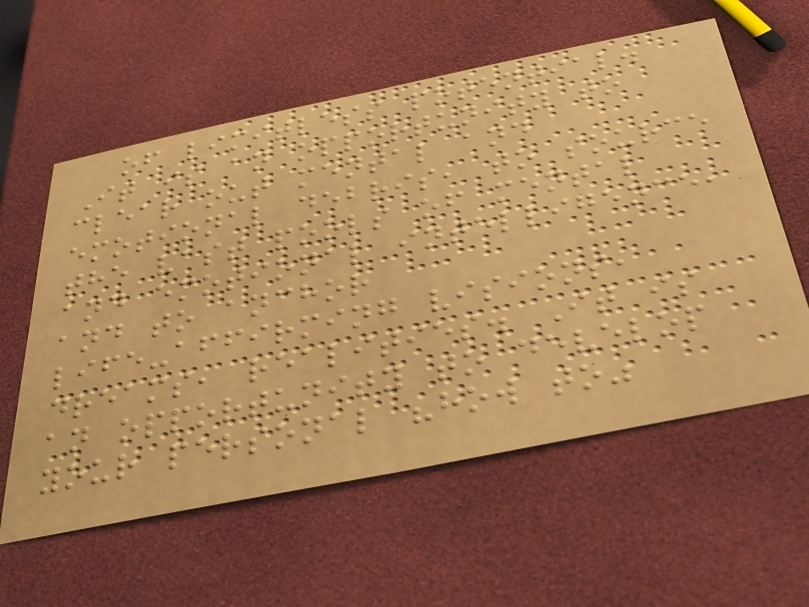of limitless potential.
It is an opportunity to
clear out mental and
emotional debris, to source
the vast pools of mental
and emotional intelligence,
and to anchor
life-affirming visions,
dreams, realities. It is
an opportunity to develop
your personal "how to"
